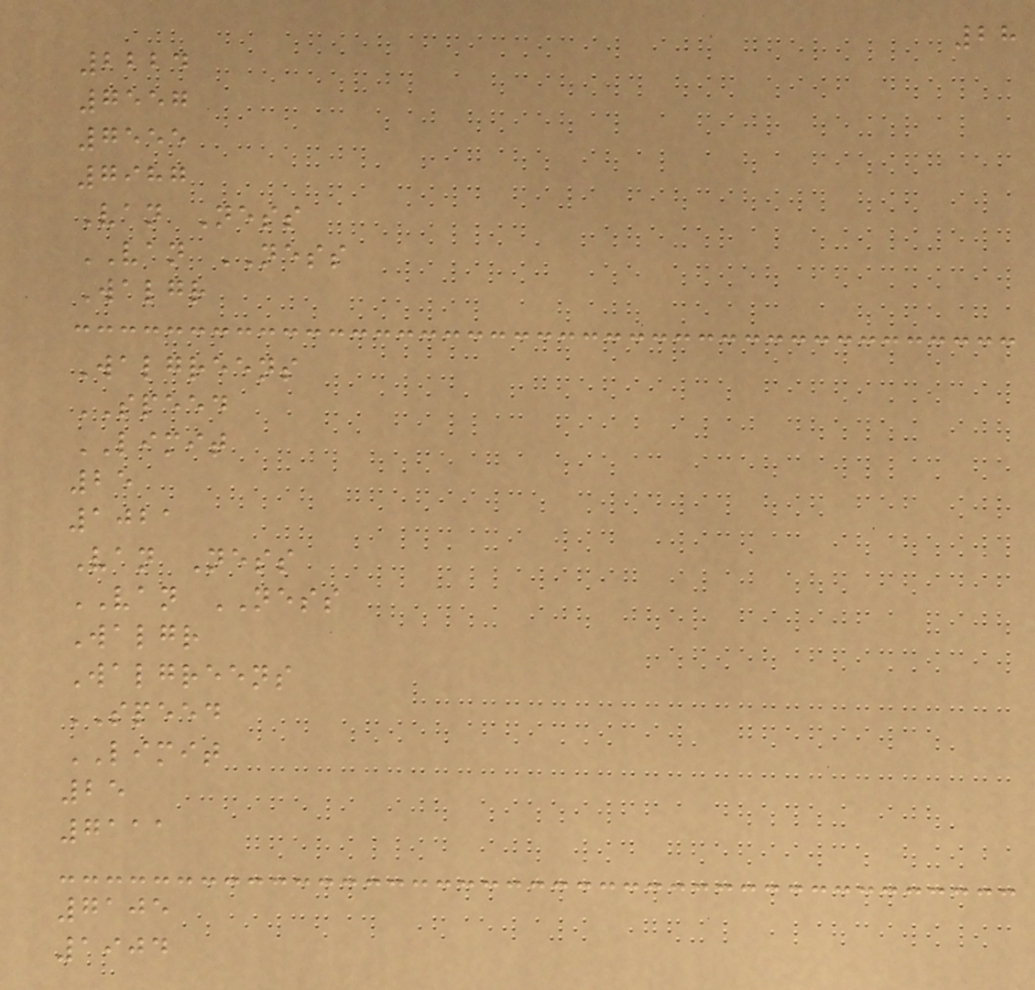28
2224
7557
7555
7987
Van Ness
VAN NESS
Walgr
Walgreens
SPEED
LIMIT
25
1021
Van Ness
VAN NESS
Walgr
Walgreens
SPEED
LIMIT
25
7111
7105
1904
